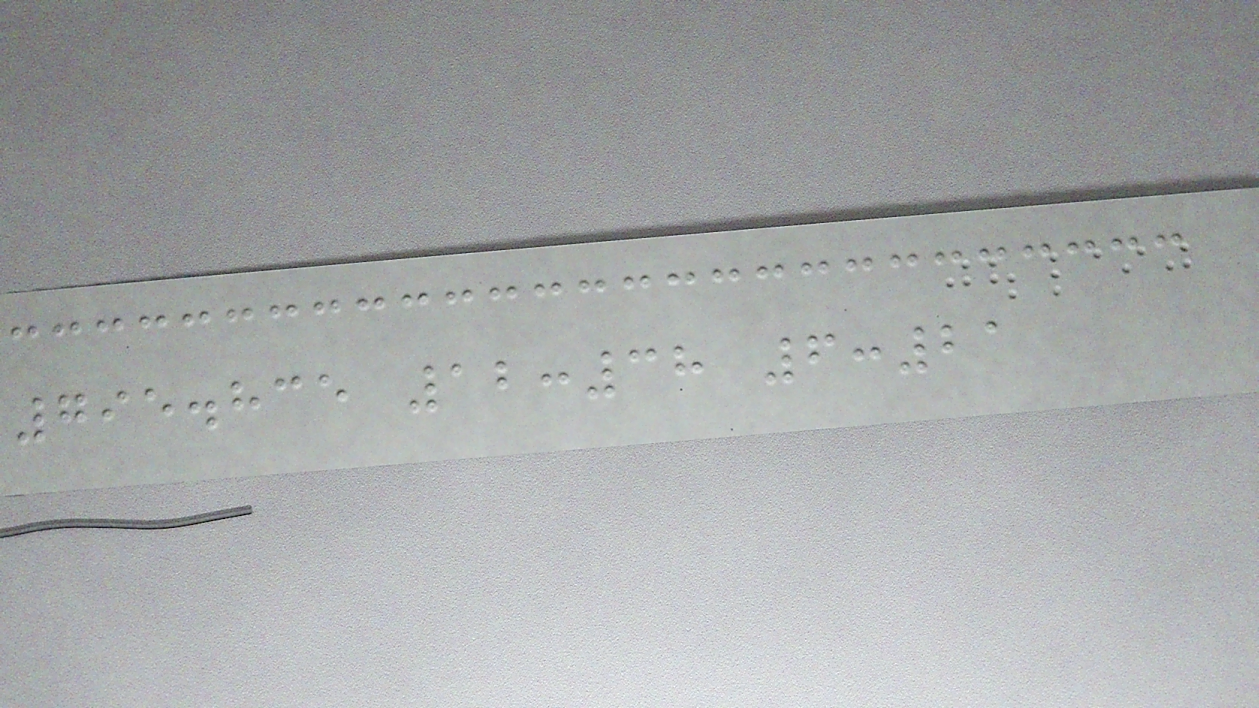795.835 12:38 6:21
